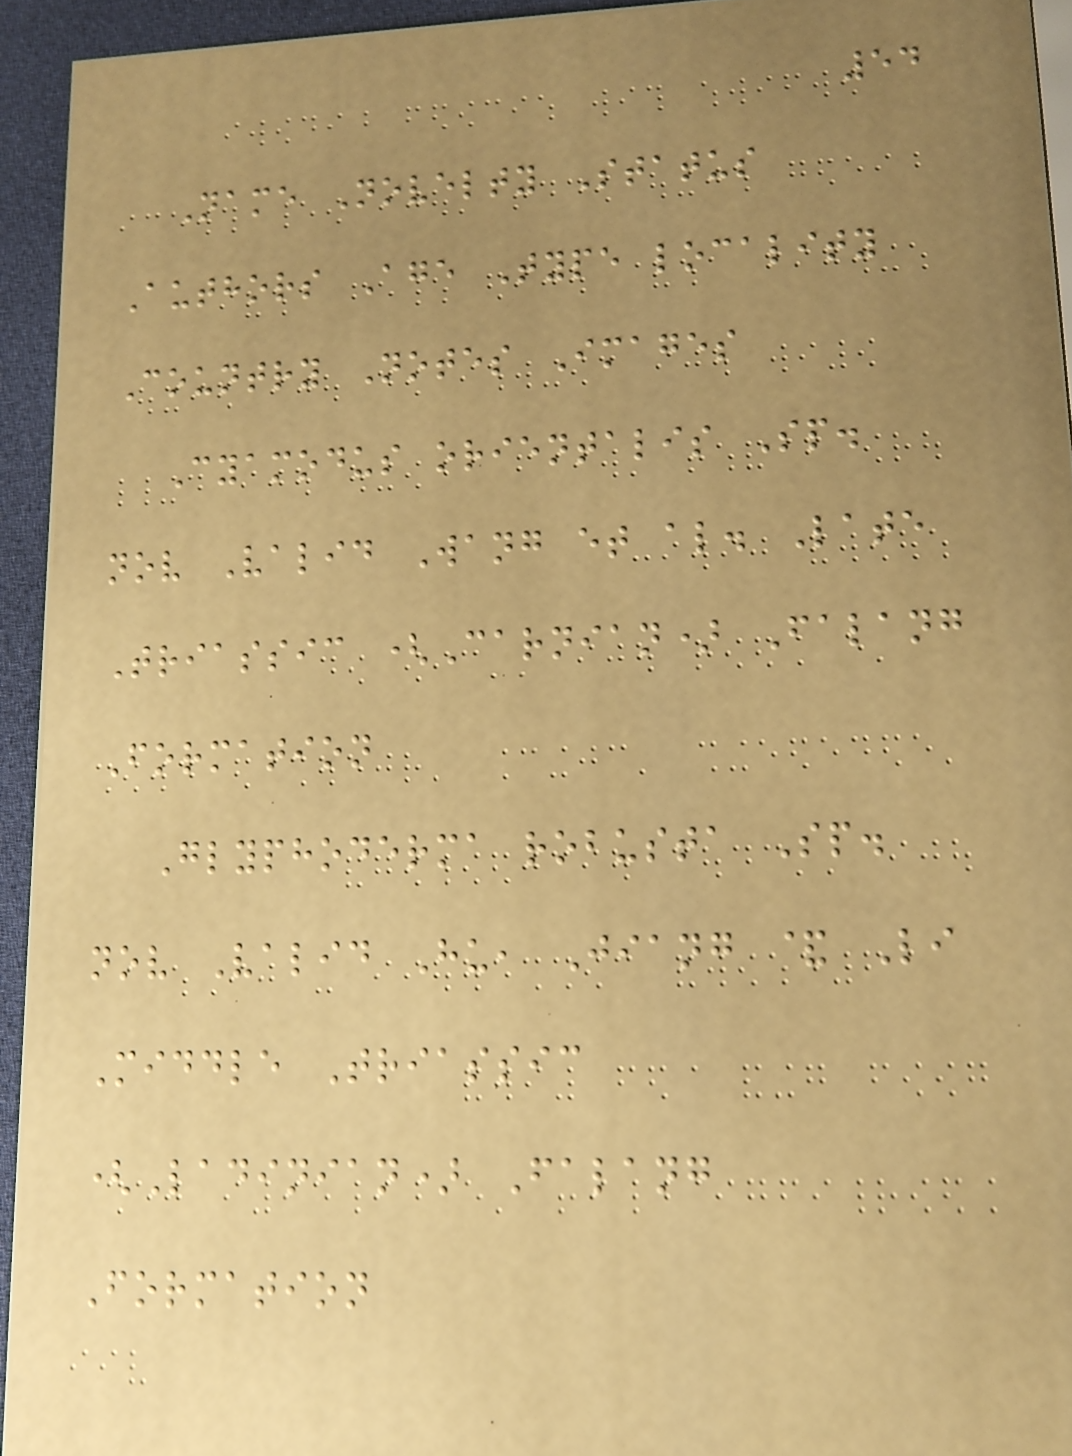54
Name Novelty Status
Authors Age Type locality
Country Notes Images
Cyamodus orientalis Sp.
nov Valid Wang et al. Late
Triassic (Carnian) Falang
Formation
Glyphoderma robusta Sp.
nov Valid Hu, Jiang & Li
Middle Triassic
(Ladinian) Falang
Formation
